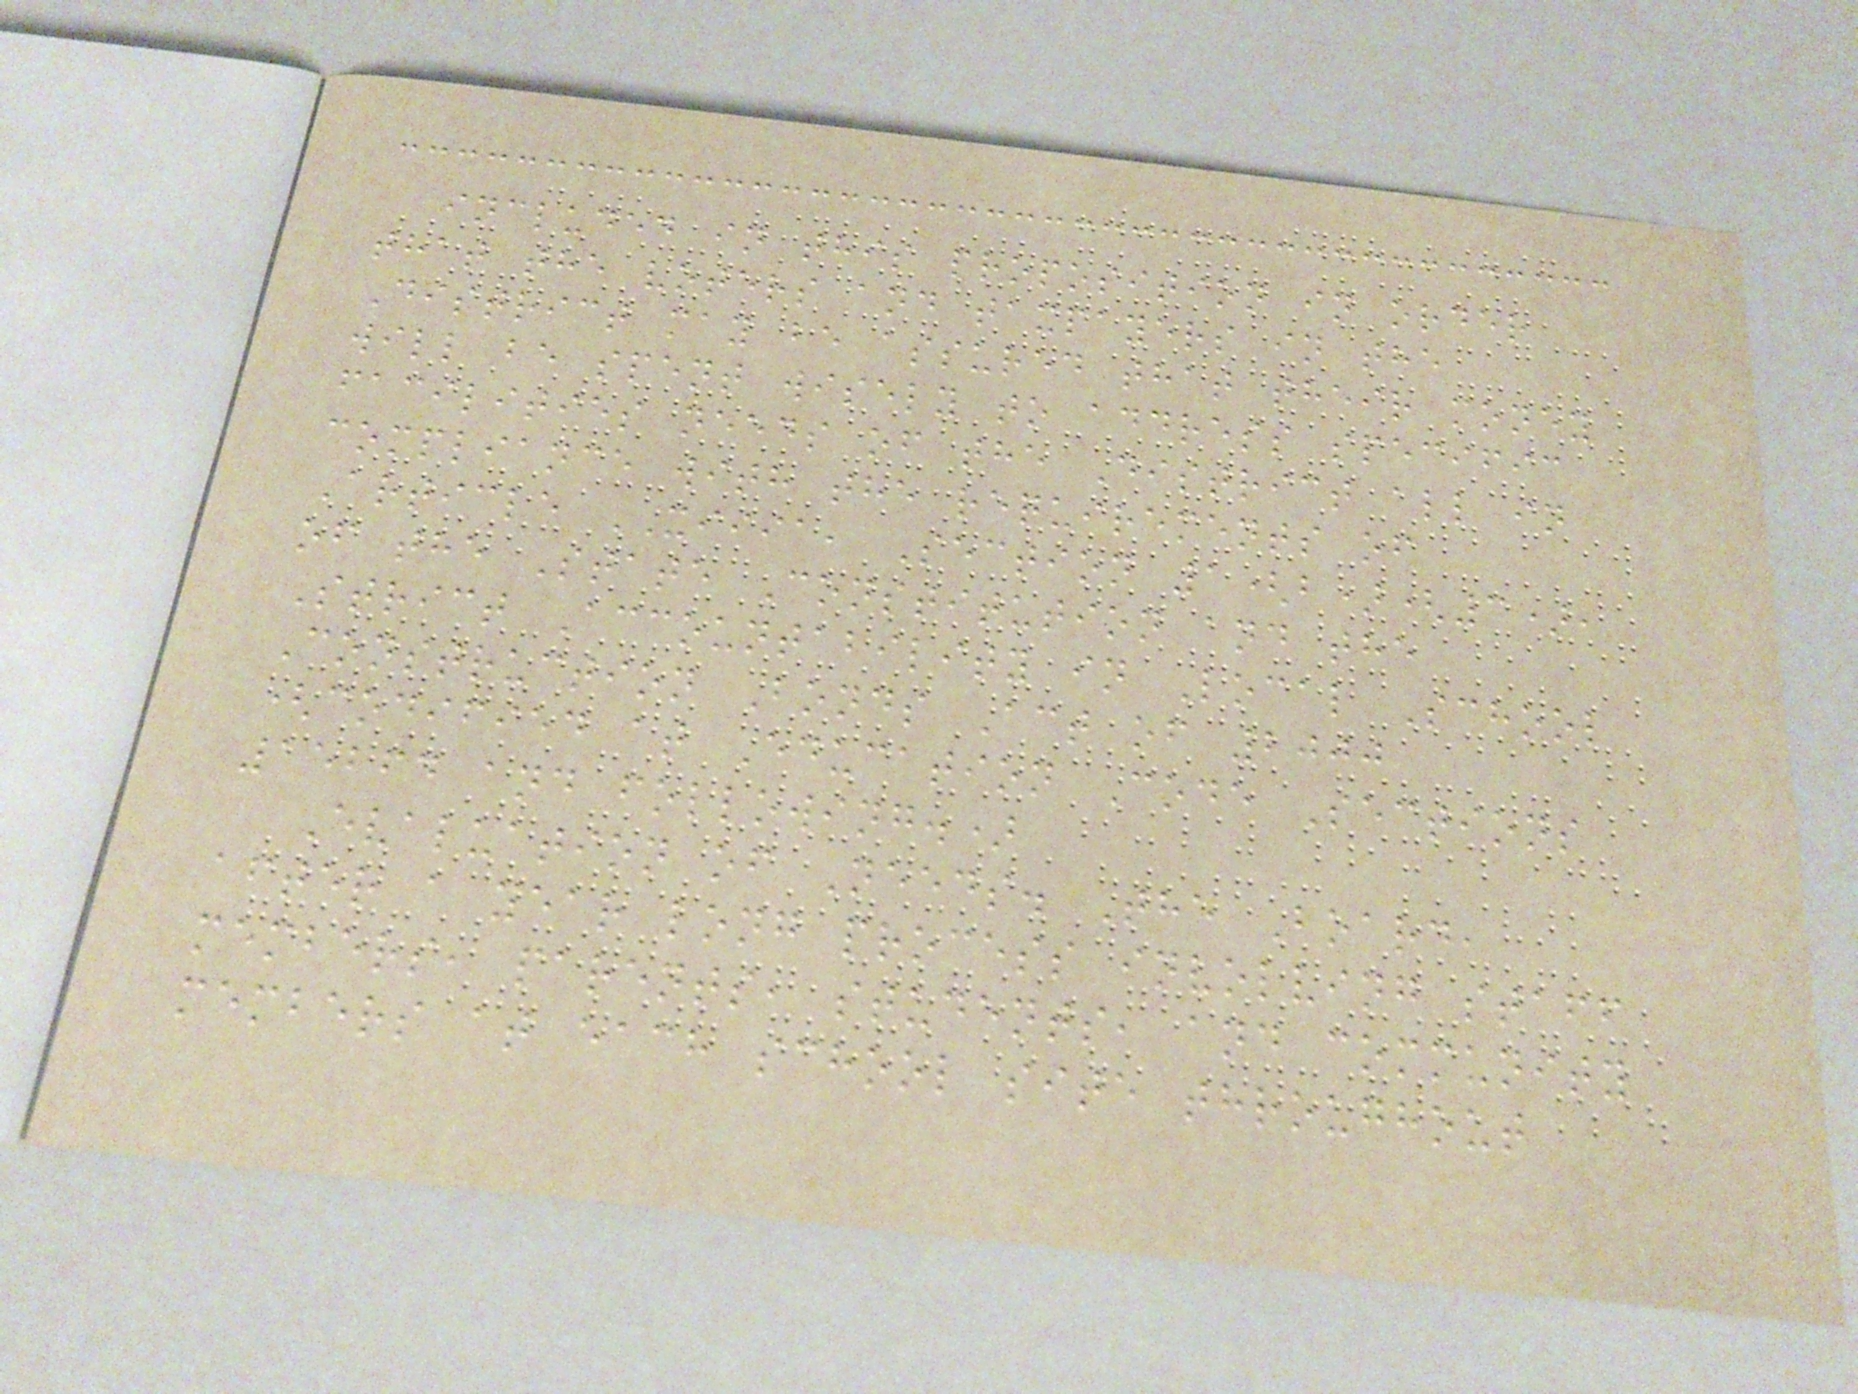included in this proposition in order
that the voters and taxpayers in the
District may be assured that their money
will be spent wisely to address specific
facilities needs of the District all in
compliance with the requirements of
Article XIIIA, Section 1(b)(3),
of the State Constitution and the
Strict Accountability in Local School
Construction Bonds Act of 2000
(codified at Education Code Sections
15264 and following.)
Evaluation of Needs. The Board,
after a year long process involving staff
members, parents, students, and community
members at each school site throughout
